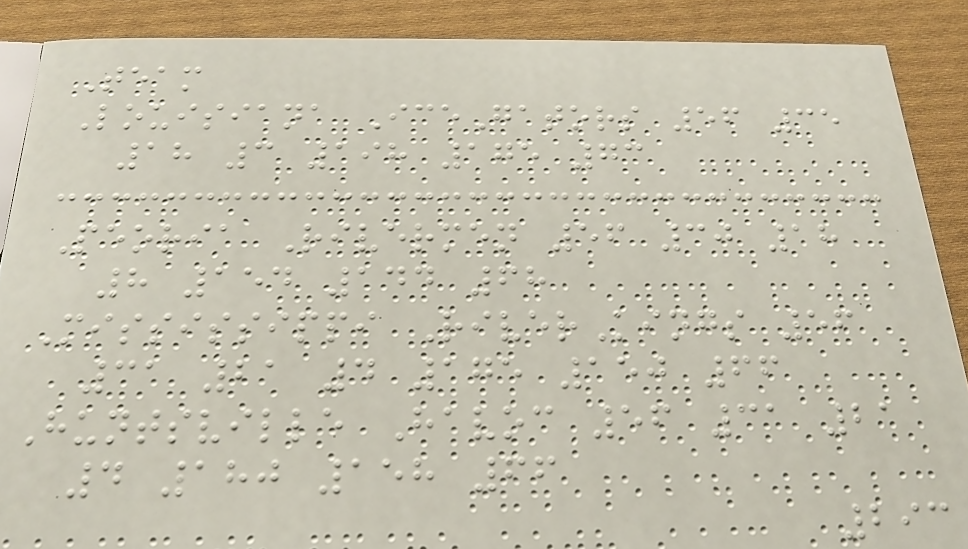Team
Louisiana IceGators 56 35
18 3 198 175 73
Peoria Rivermen 56 30 18
8 154 144 68
Mississippi RiverKings 56
31 21 4 175 150 66
Huntsville Havoc 56 31 21
4 180 158 66
293
